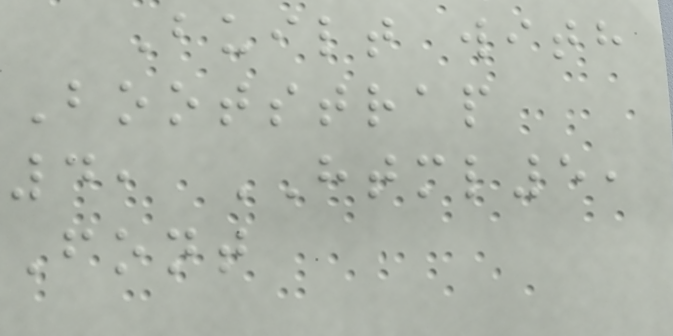Built with
Bootstrap
4, HTML5,
Font
